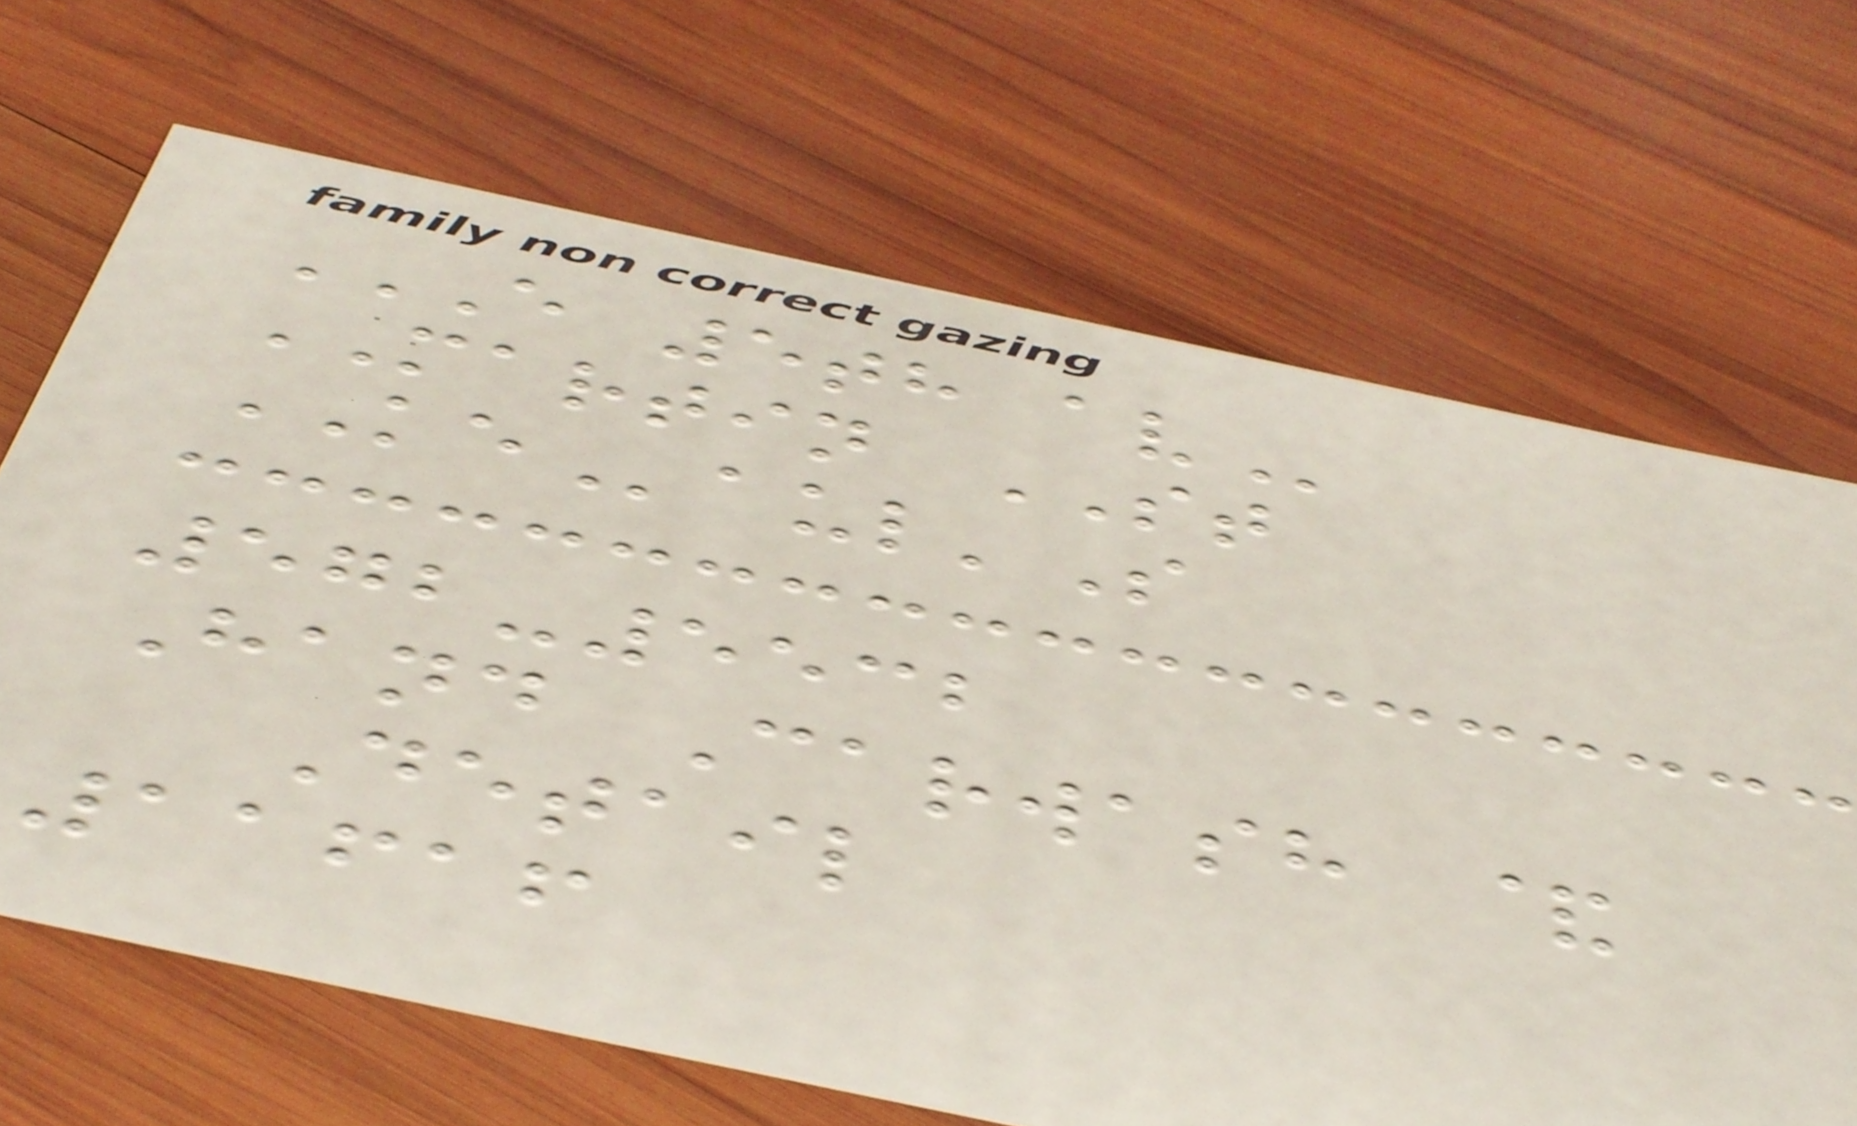E 5TH AV
MARTIN ST
KEaul'S
572-5532
Hand Carwash &
Detail
11616
